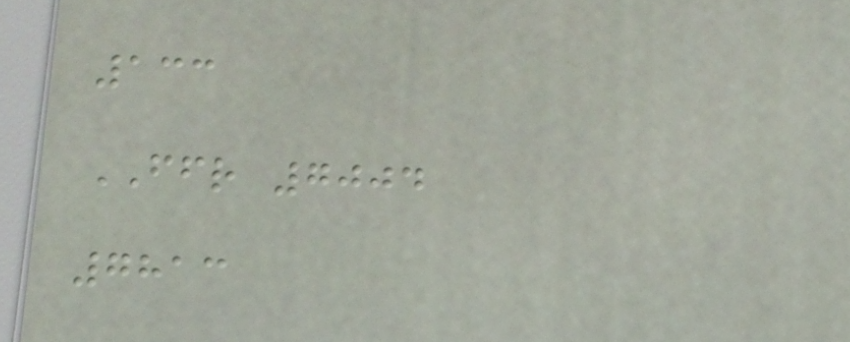133
FFR 7004
7813
